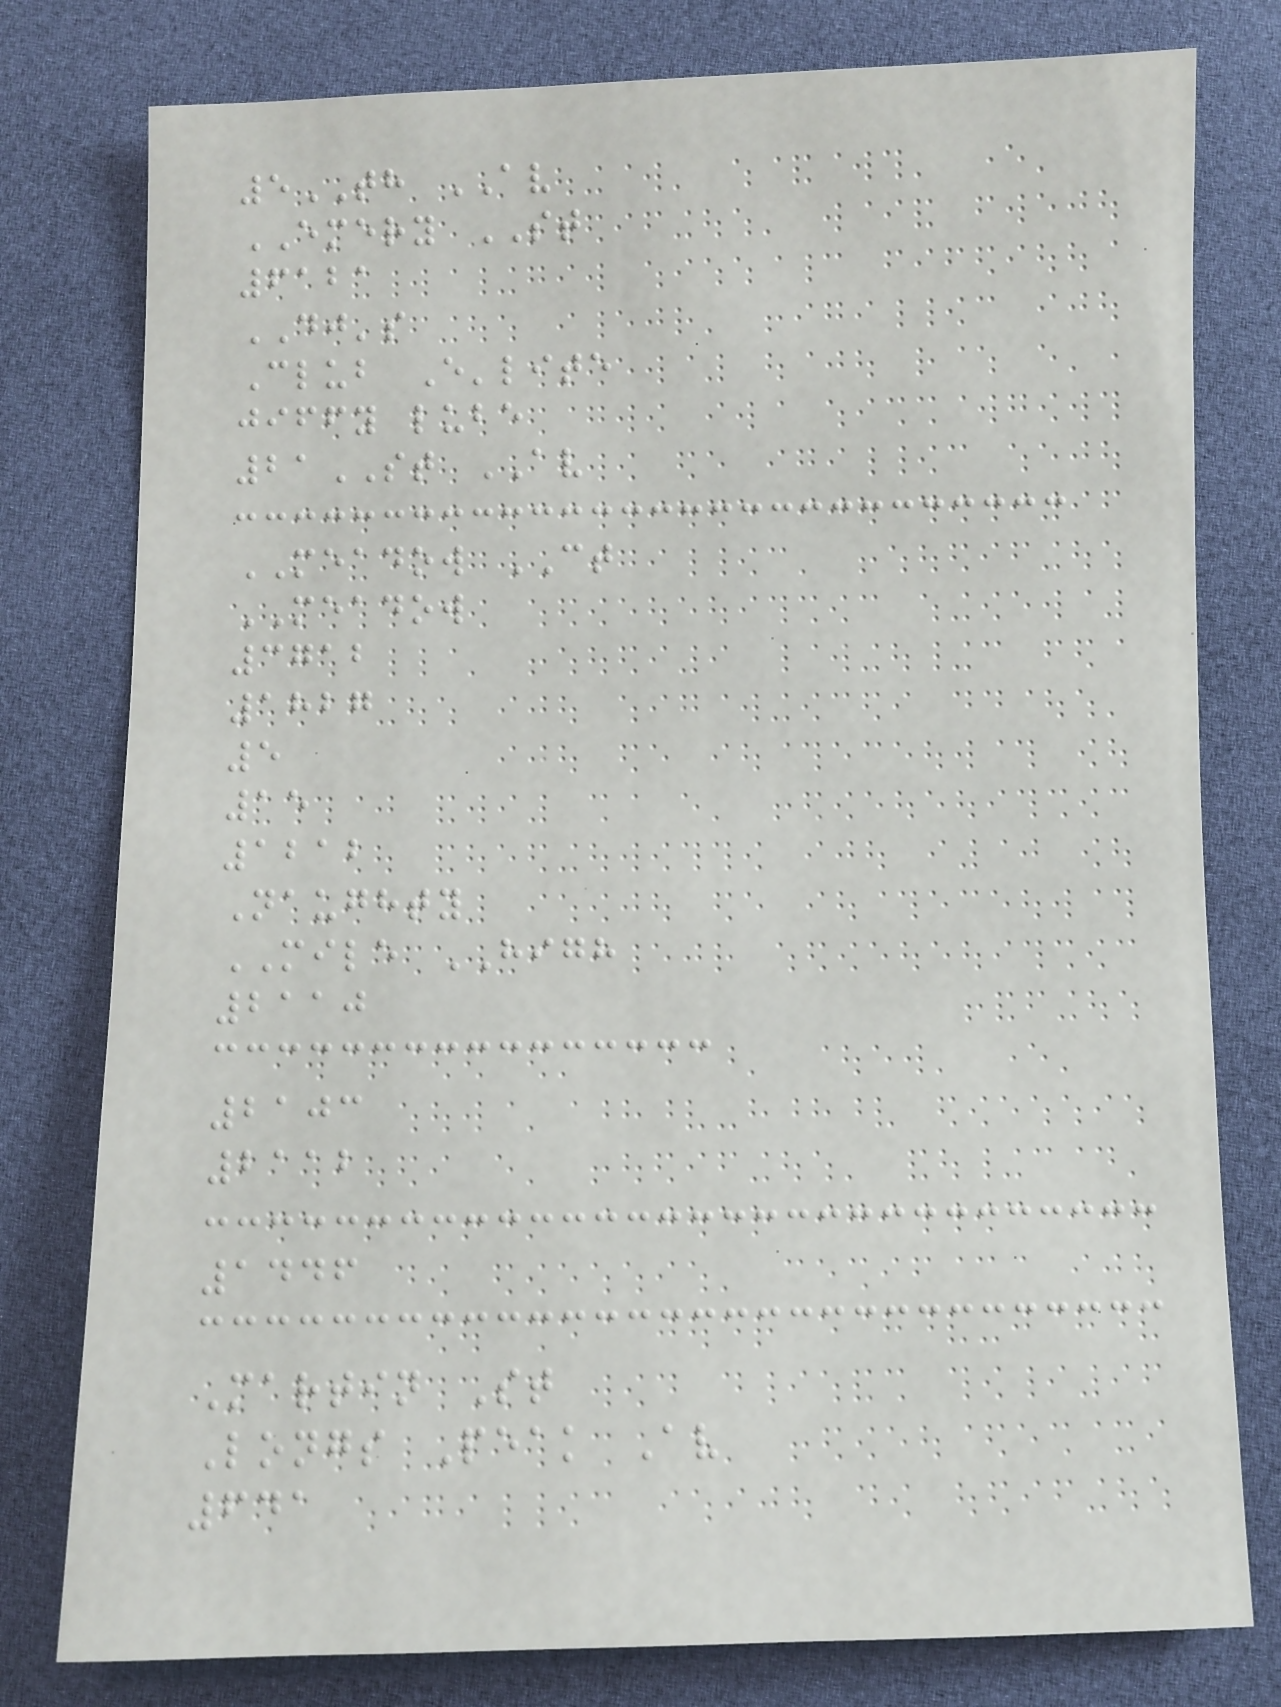5TH AV
EMERY ST
6121
DJ's
Club E'lite
jiffy lube
21ST AV
MEADOW CT
MEADOW
3712
1827
5
15
1212
Naughty
MILE HIGH
2110
2103
2112
1446
Martin St
Longs Peak Av
641
